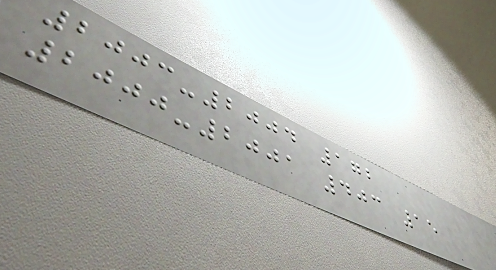2003-2004 172
2000-2001 403 15
